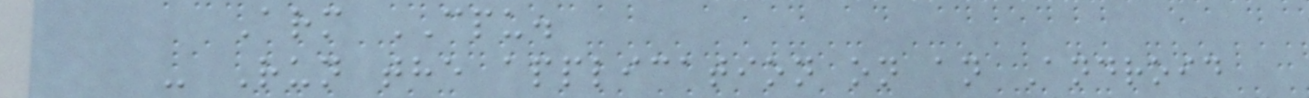Arm CPU.
- Run the application on an Android
